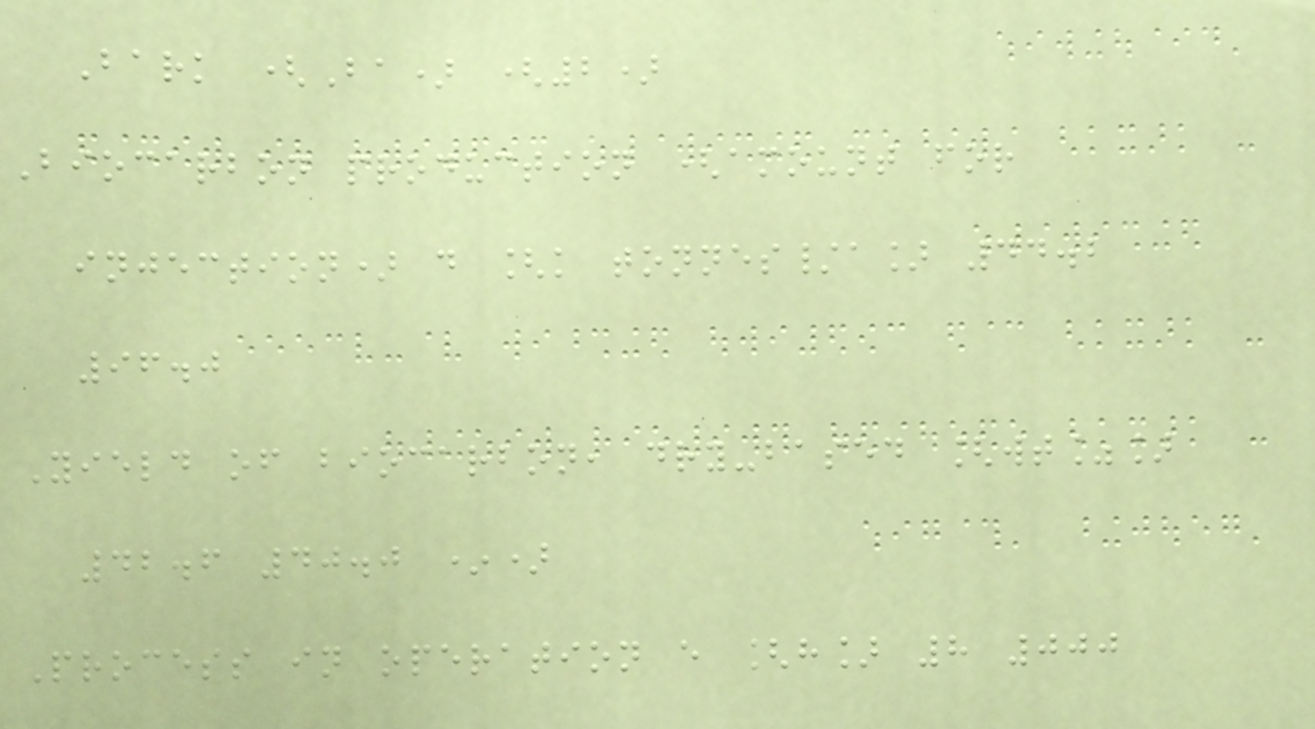Bark (Ba) (2)
Biocarbon production (amount for
injection) d [k tonnes/a] 44.2
96.0
Yield of biocarbon, dry-based [wt%]
42.6 40.0 *)
Process in operation e [h] 8 000
